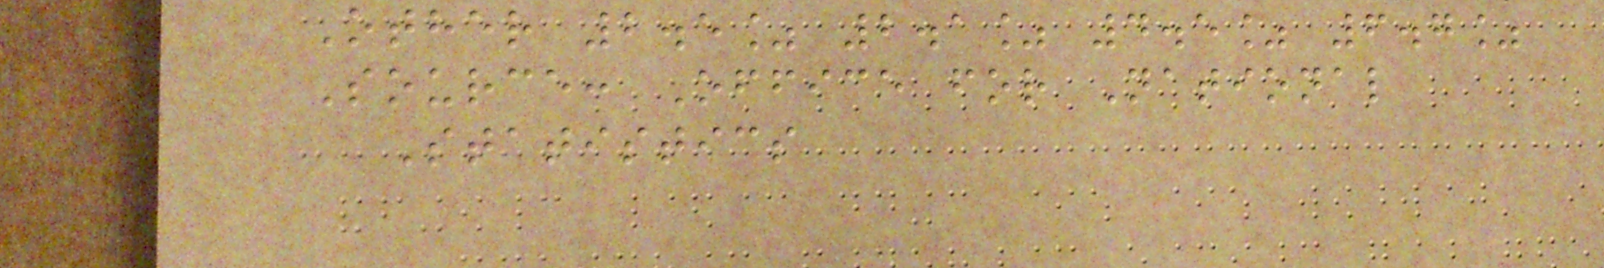Other 2.5% 2.1% 4.5% 6.7%
Source: Office for National
Statistics
